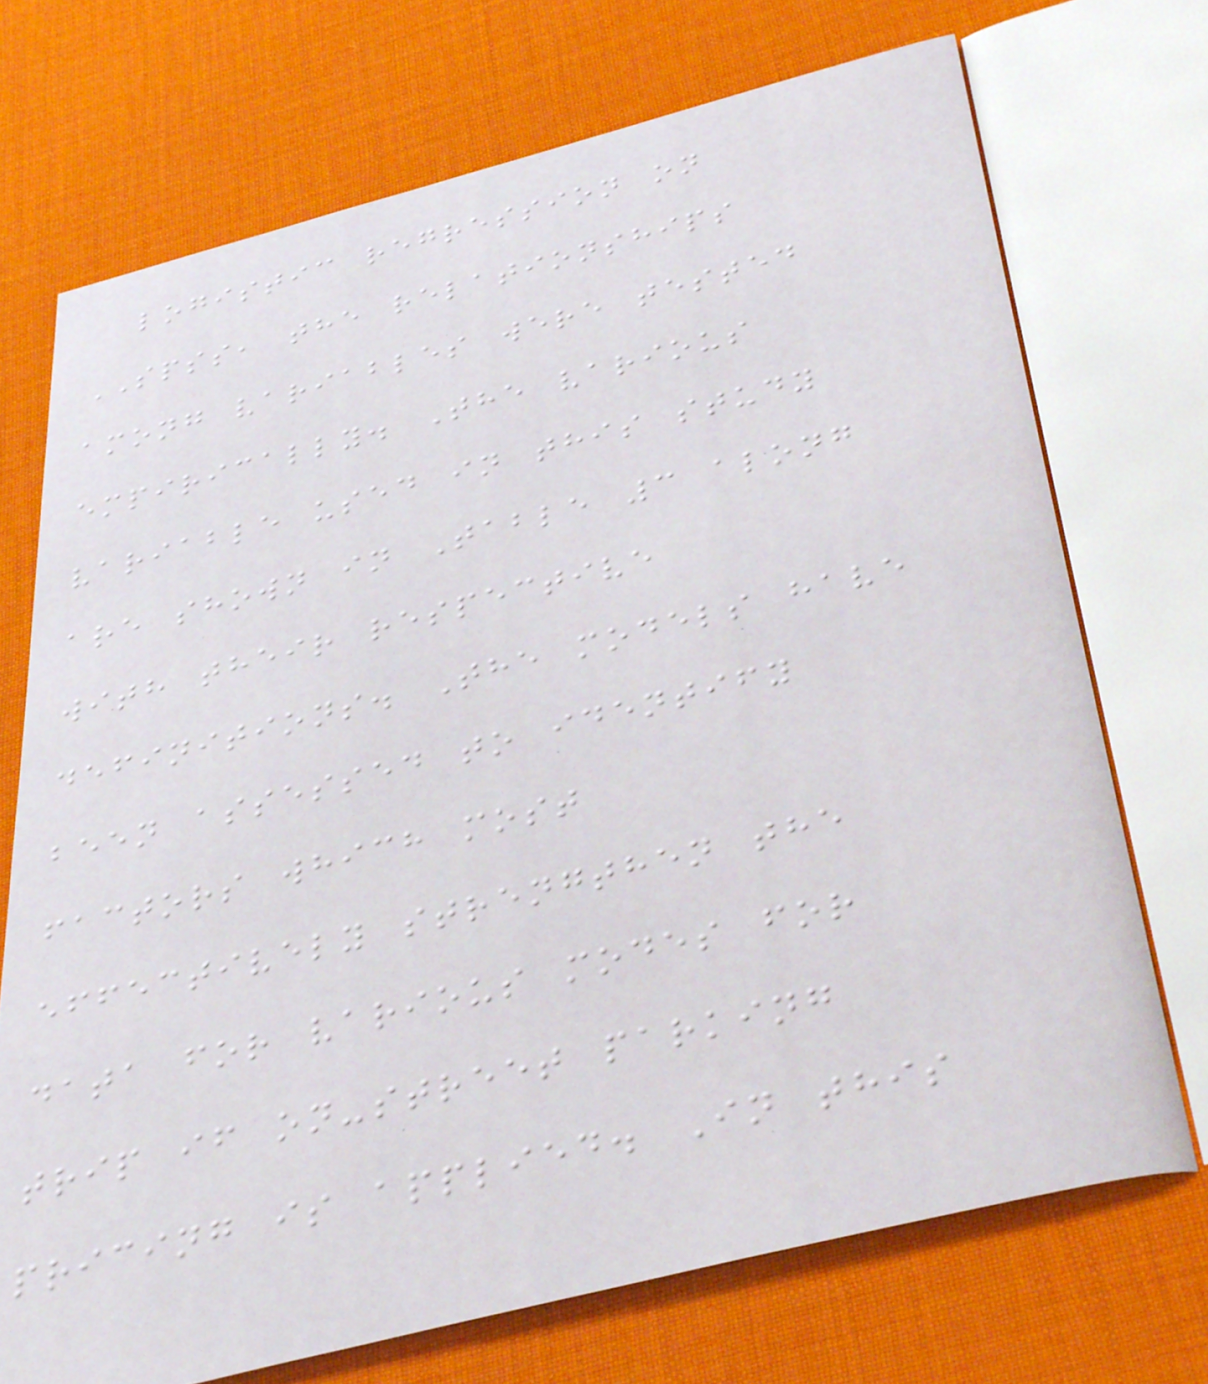logistic regression on
SPSS, the relationships
among variables were tested
empirically. The various
variable used in this study
are shown in Table 3 along
with their respective
definitions. The models have
been assessed to identify
factors which most
effectively strengthen the
data for various modes for
trip if on-street parking
pricing is applied. In this
